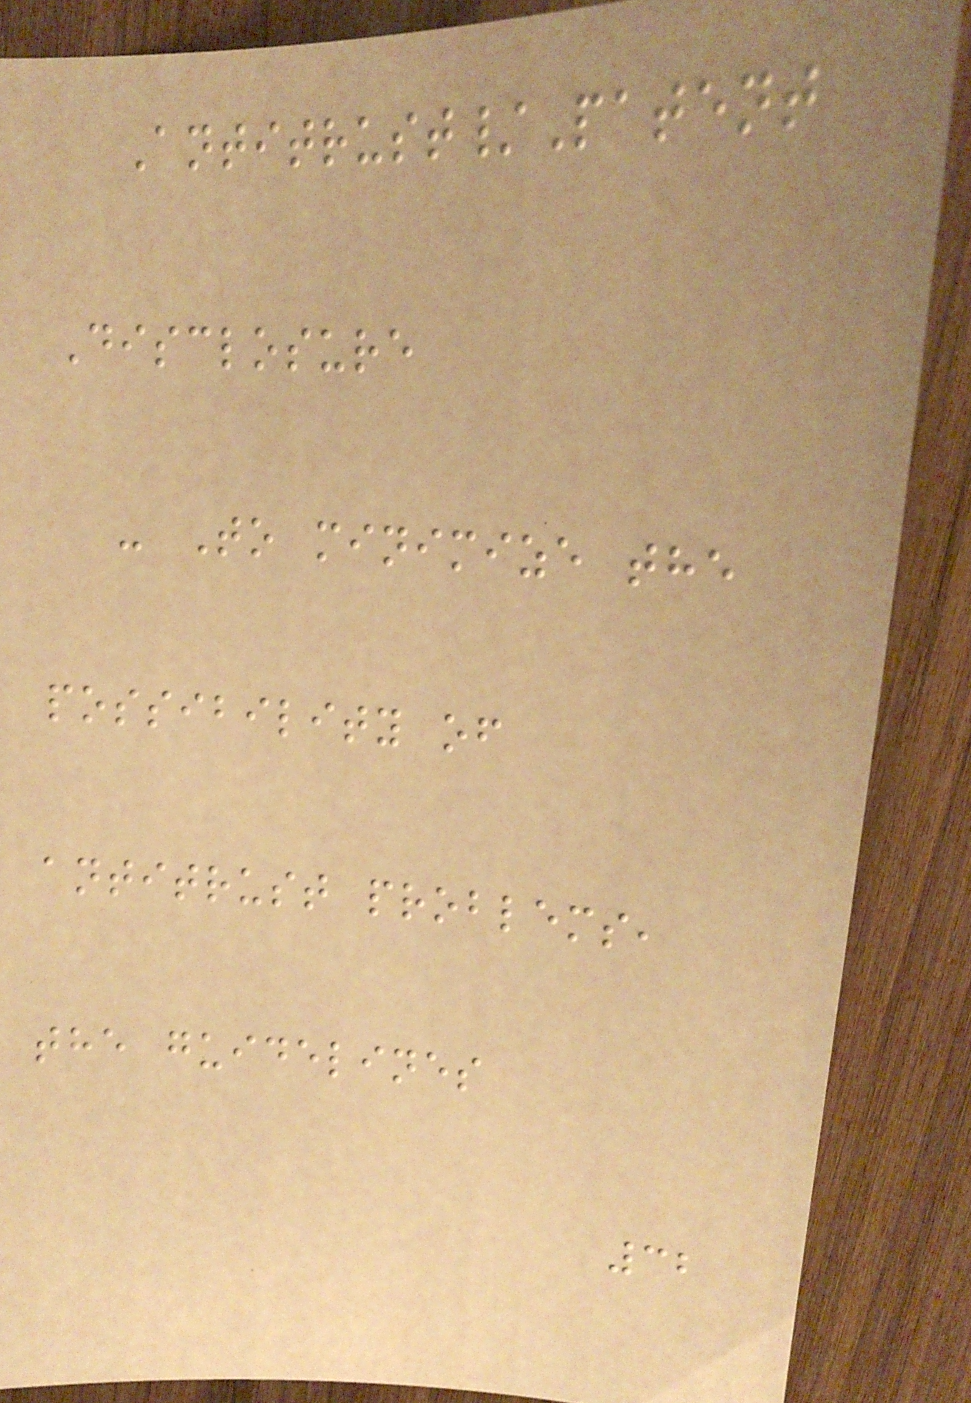Antitrust/Patent
Disclosure
- To minimize the
possibility of
antitrust problems,
the guidelines
32
